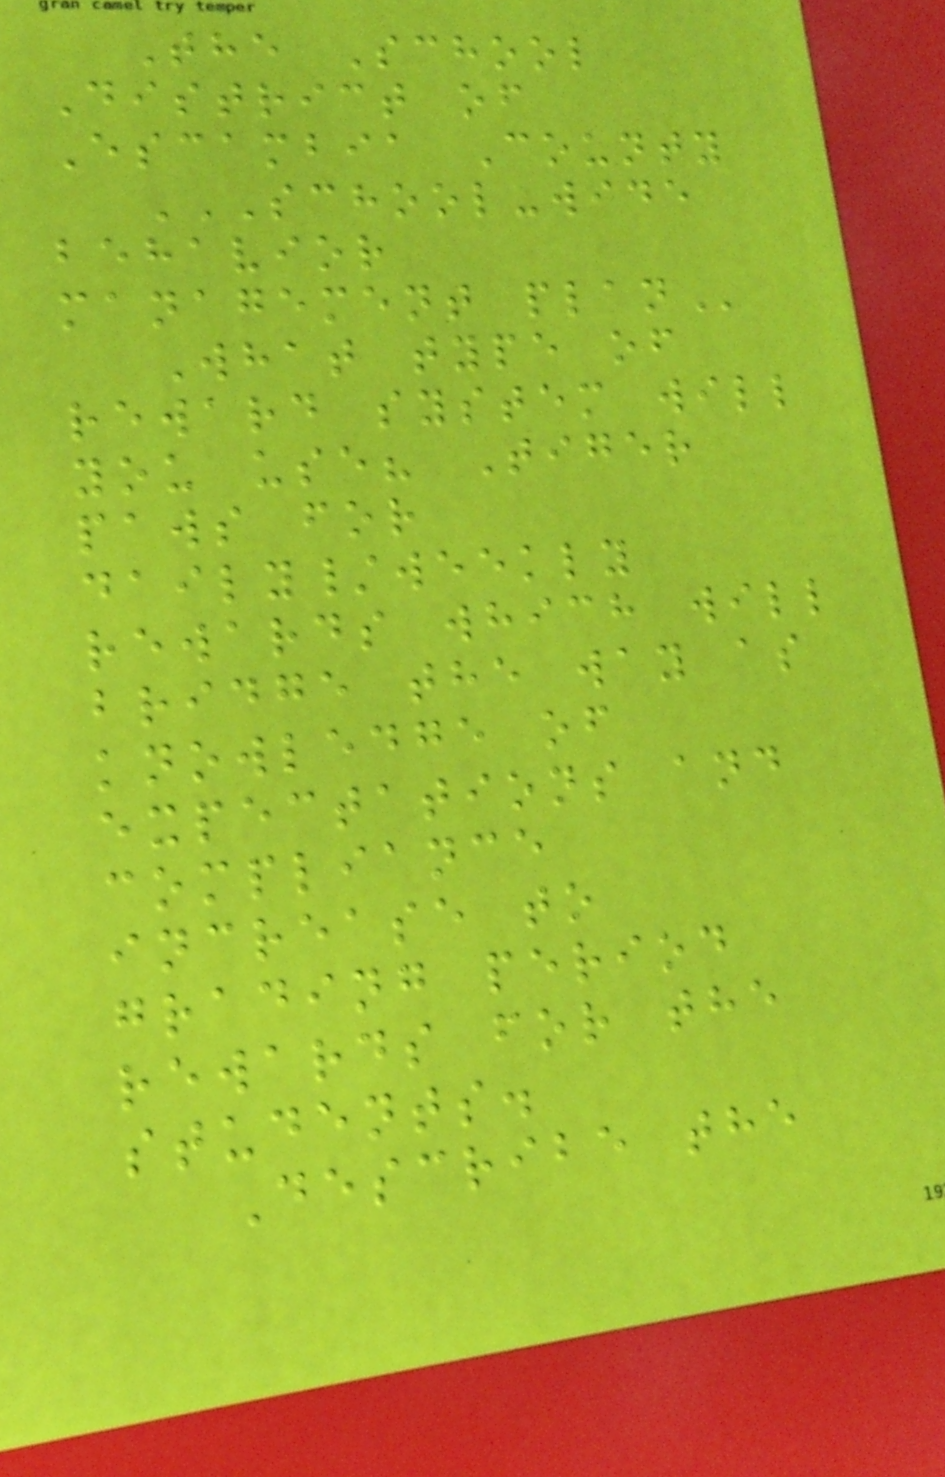The School
District of
Escambia County
SCHOOL-WIDE
BEHAVIOR
MANAGEMENT PLAN
What type of
reward system will
you use? Tiger
paws for
daily/weekly
rewards which will
bridge the way as
knowledge of
expectations and
compliance
increase to
grading period
rewards for the
students.
Describe the
